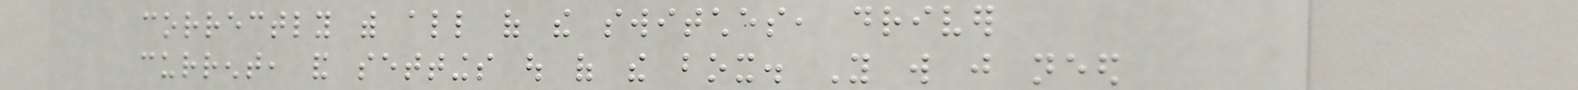correctly with all of the switches, driver
current, and settings out of the box. You will just need
